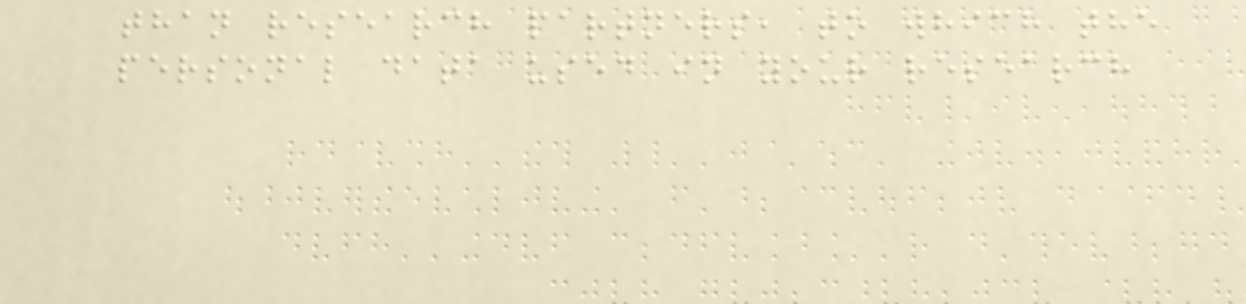than research partners, to which the
personal data used in your research
